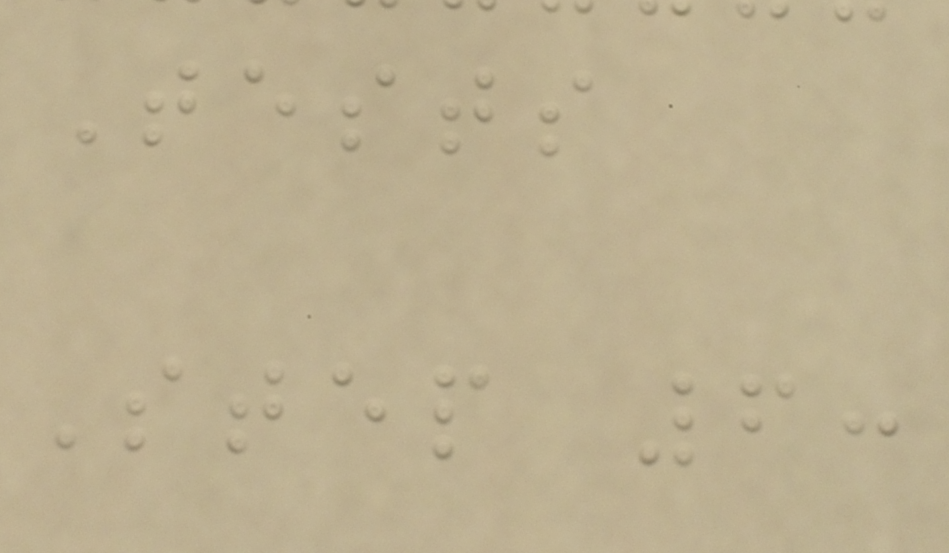Tests
Step 6:
